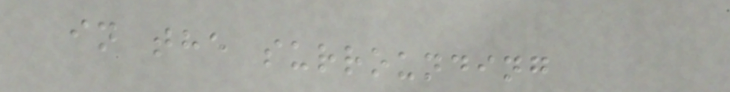in the surrounding
